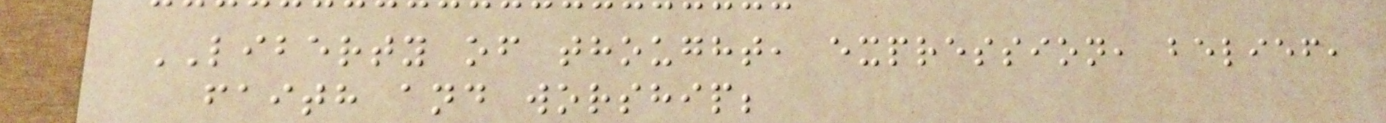LIBERTY of thought, expression, belief,
faith and worship;
